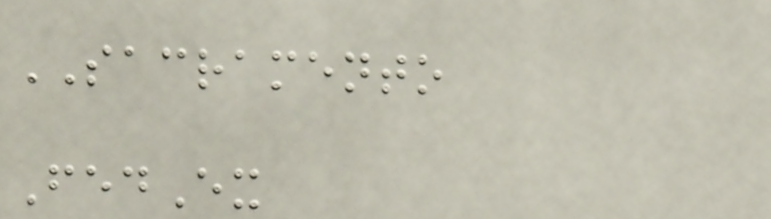SACRAMENTO
FedEx
